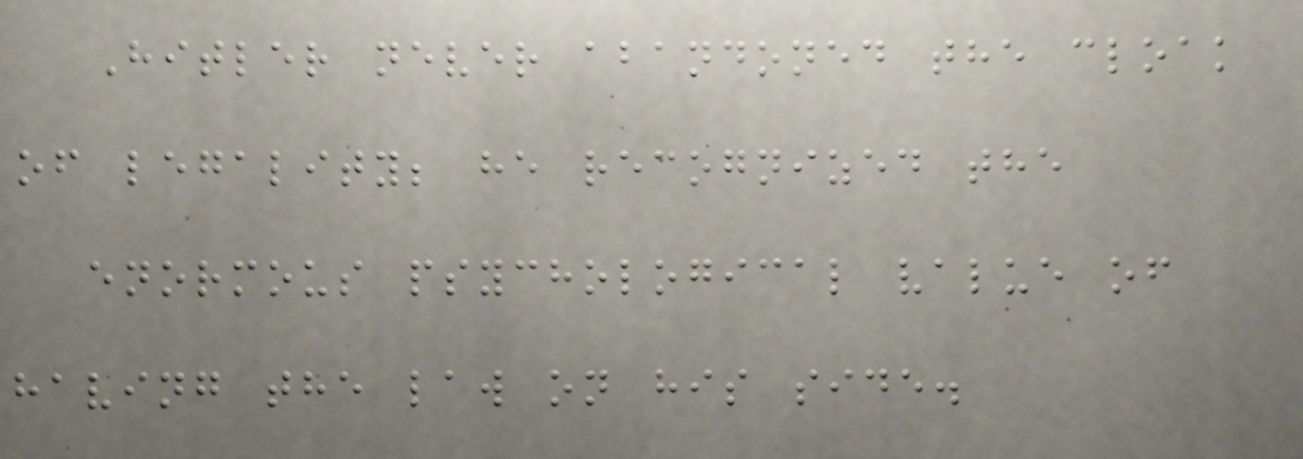Hitler never abandoned the cloak
of legality; he recognized the
enormous psychological value of
having the law on his side.
